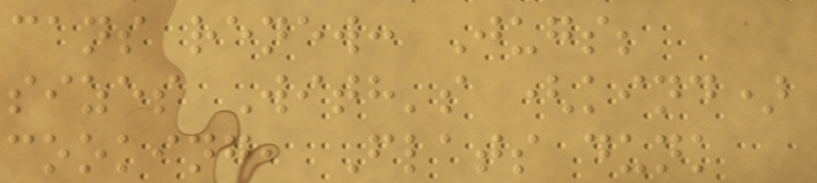cans renew: Jugs;
sizes With's (kind)
cooking, Flats dunk
